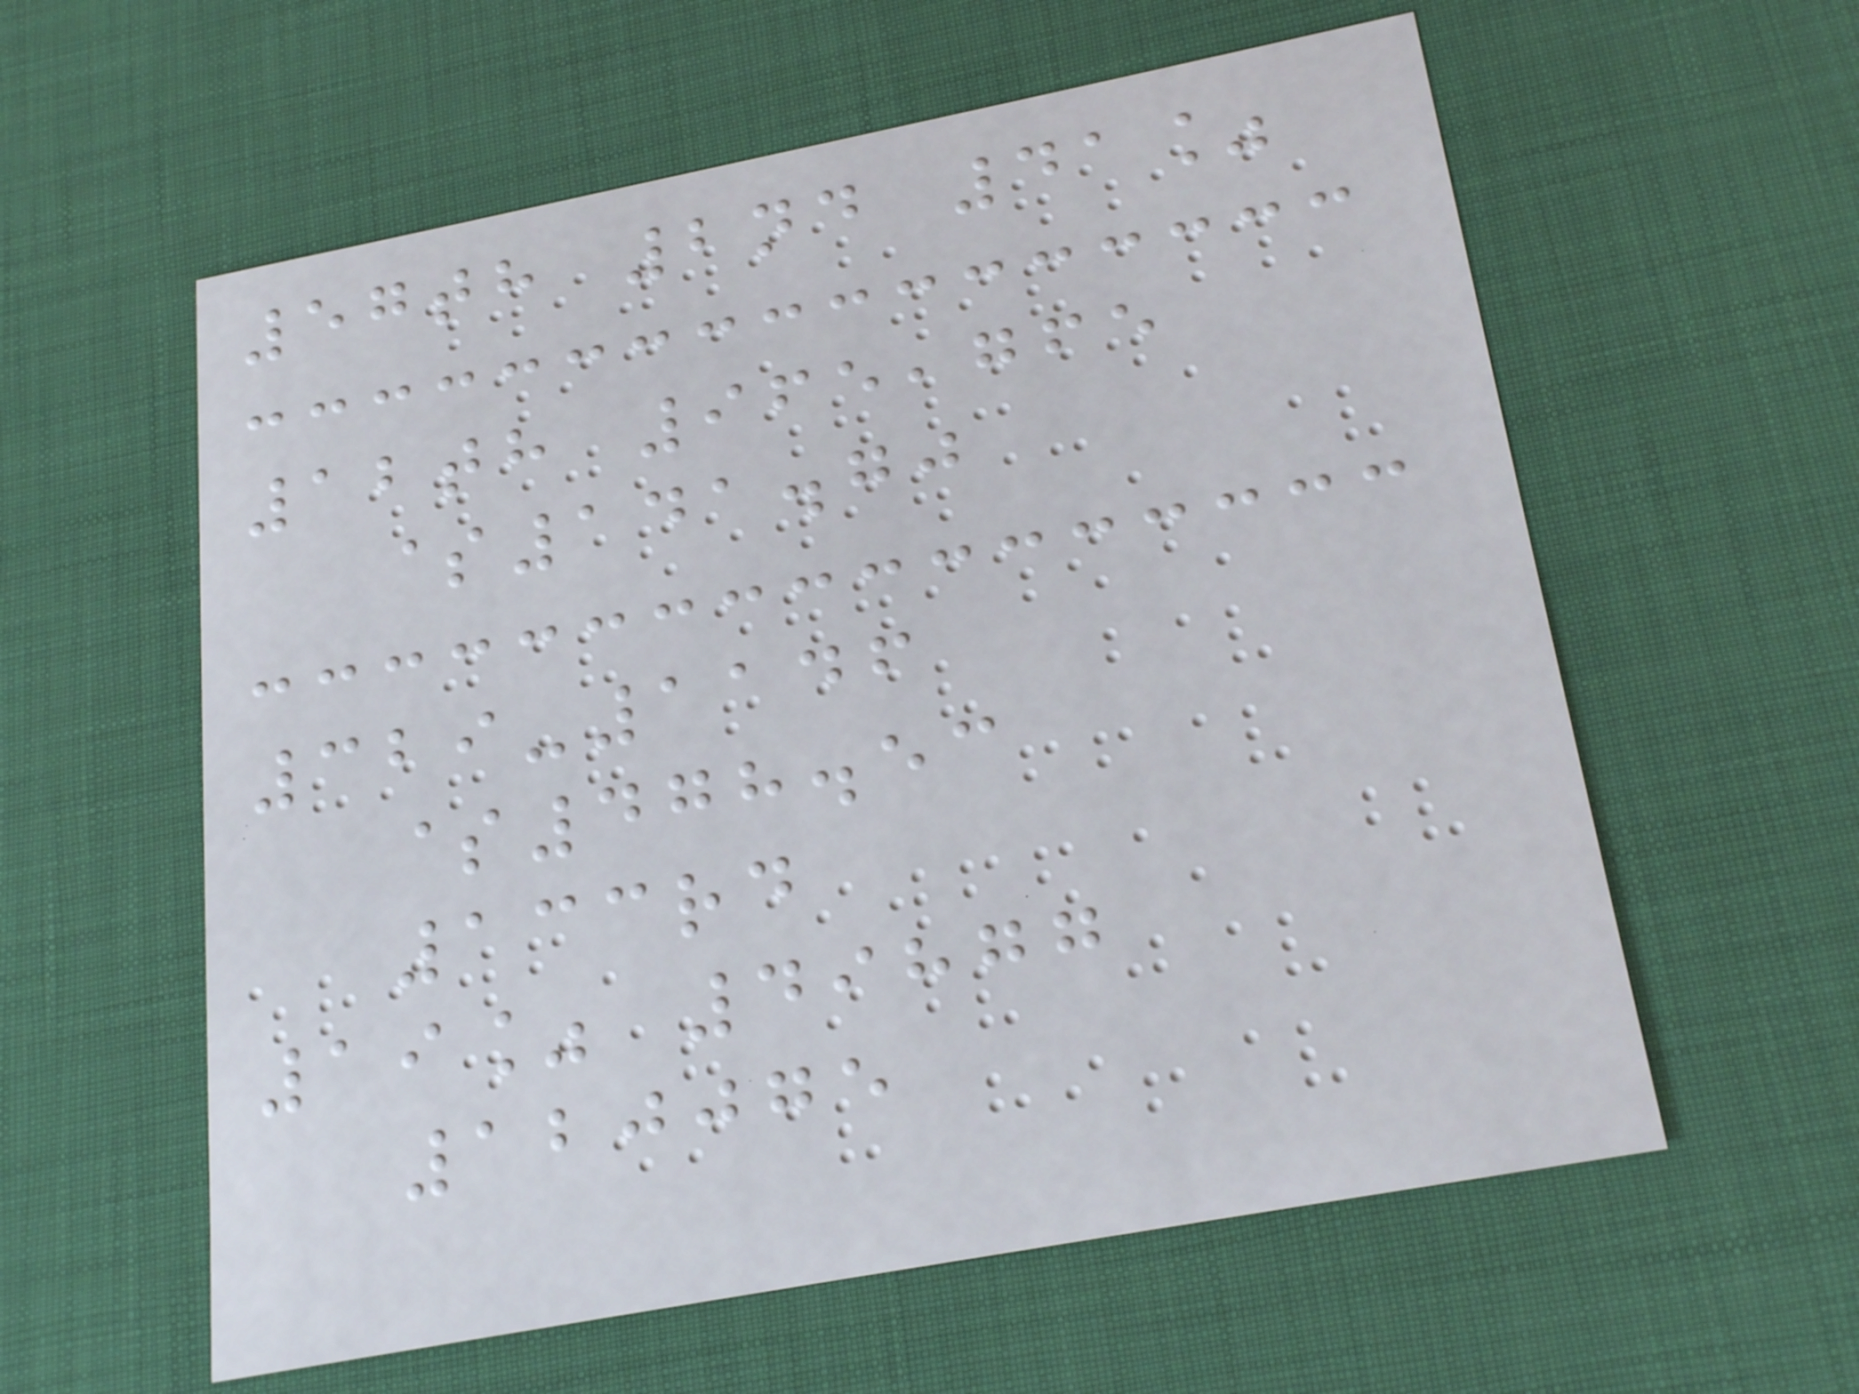57th 2nd 41%
12th 965,765
$141.70
329-1146
$478.53
133rd
19% 49877
120075
